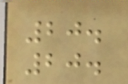20.
20.
